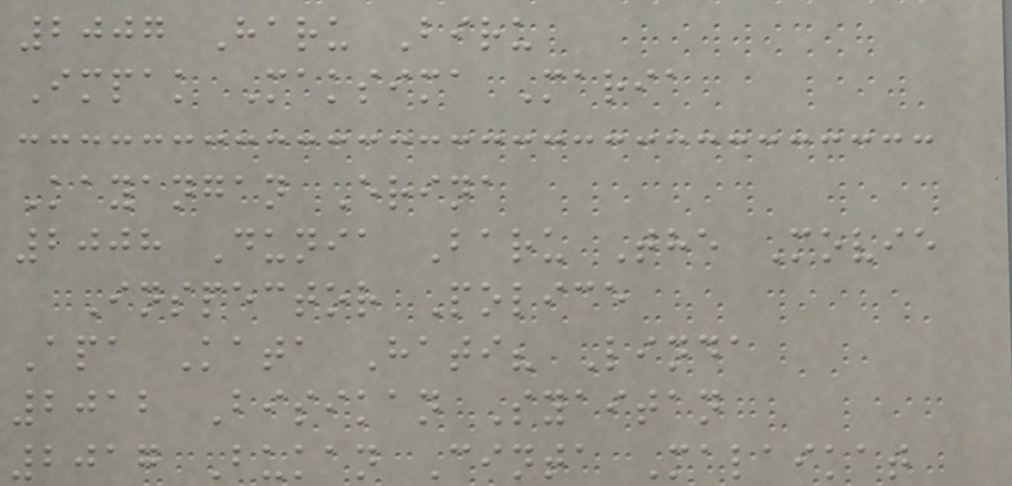2007 Haru Biru
Impak Maksima Maria
Kayangan Erina
2008 Dunia Baru The Movie
Inspector Police
Apa Kata Hati? Linda
2012 Bisikan Syaitan
2017 Bukan Cinta Malaikat
